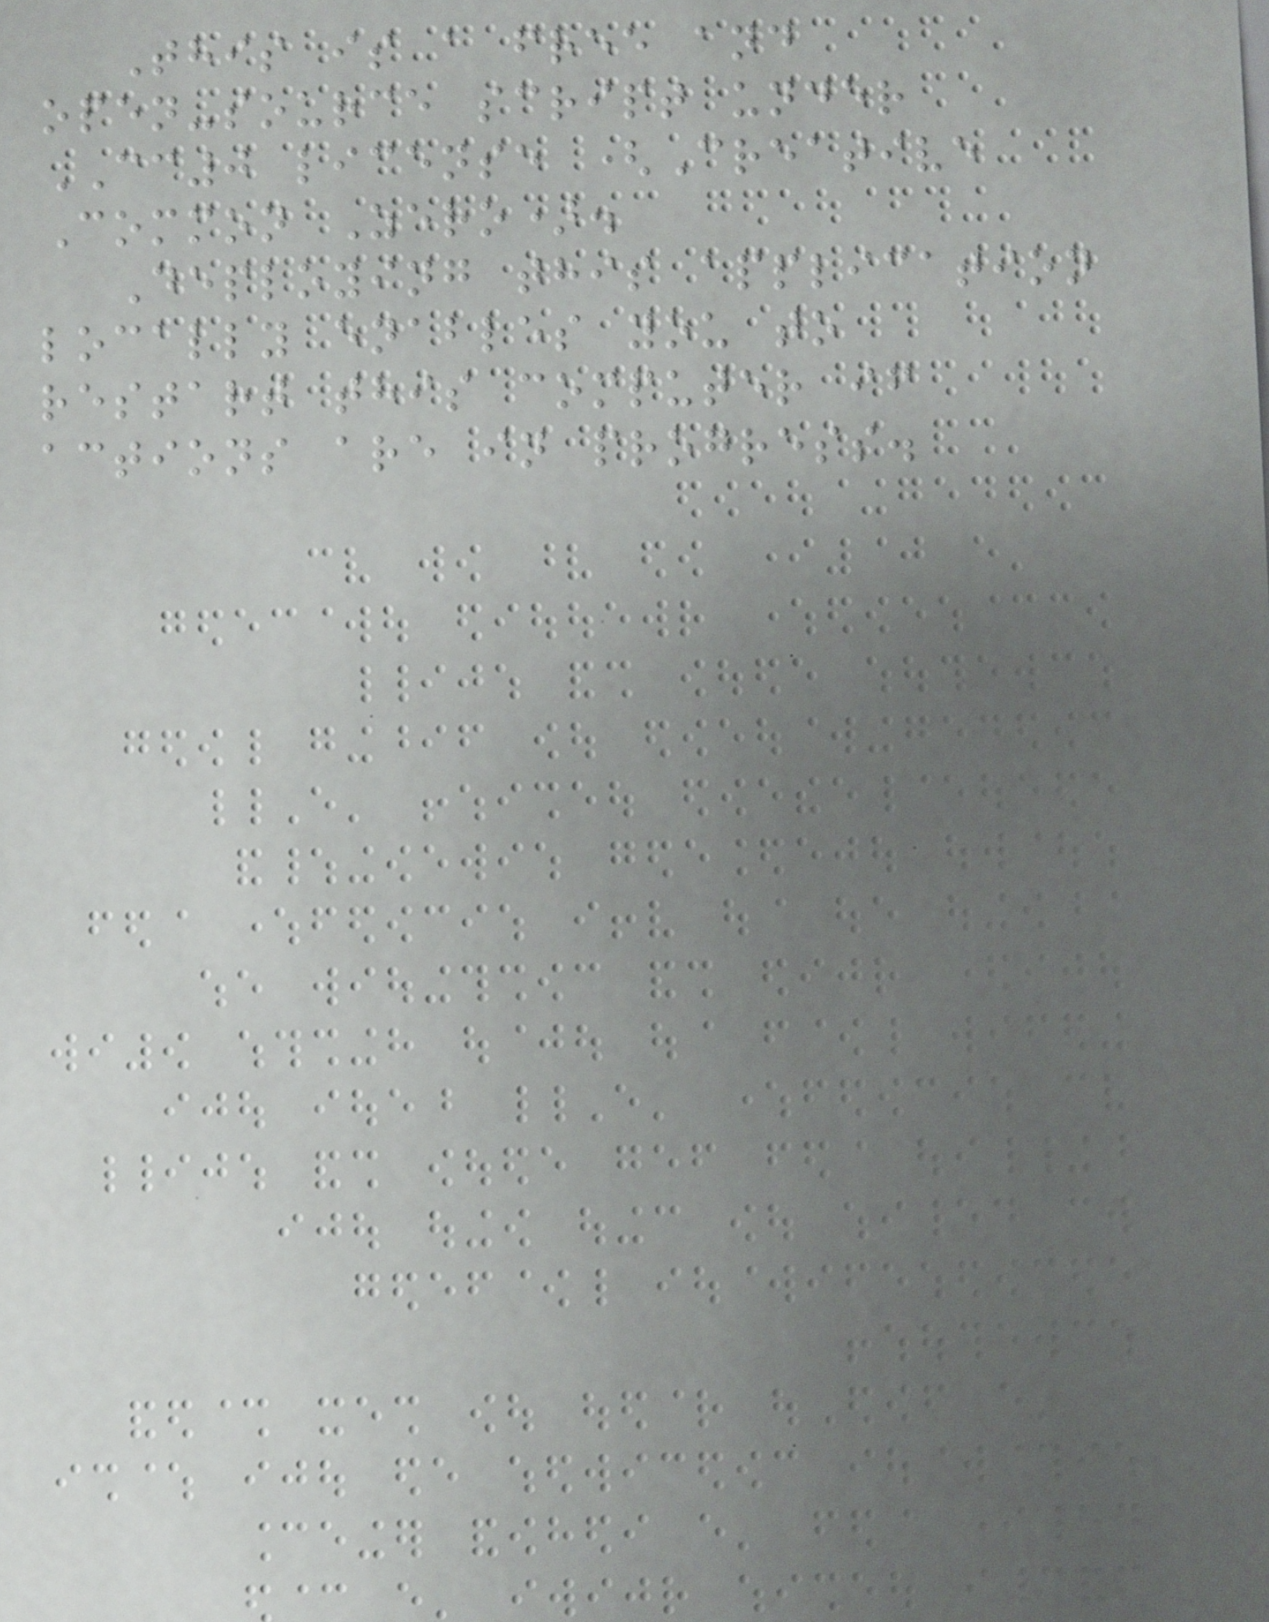This is a free and
open-source script under
CC0 license (Creative
Common Zero).
Deploying this application
locally enables you to
restart this computer if
actions are in progress.
